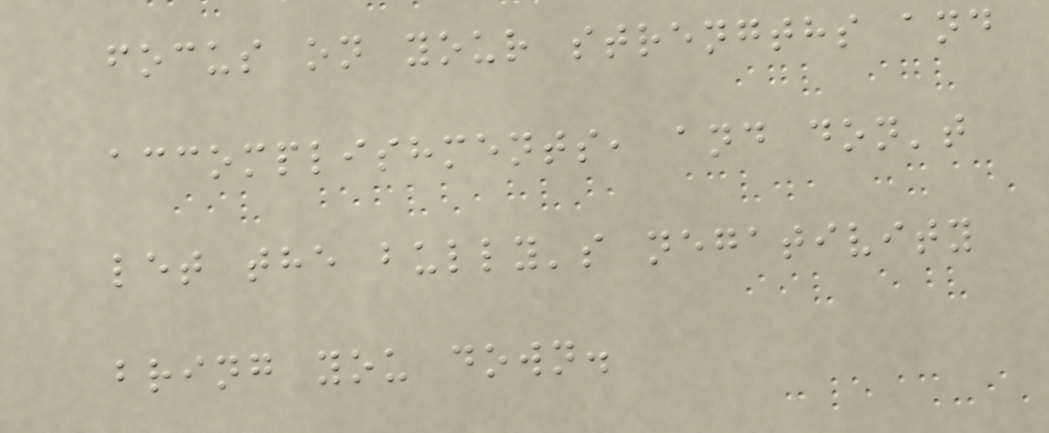focus on your strengths and
accomplishments, and don't
let the bully's negativity
bring you down.
